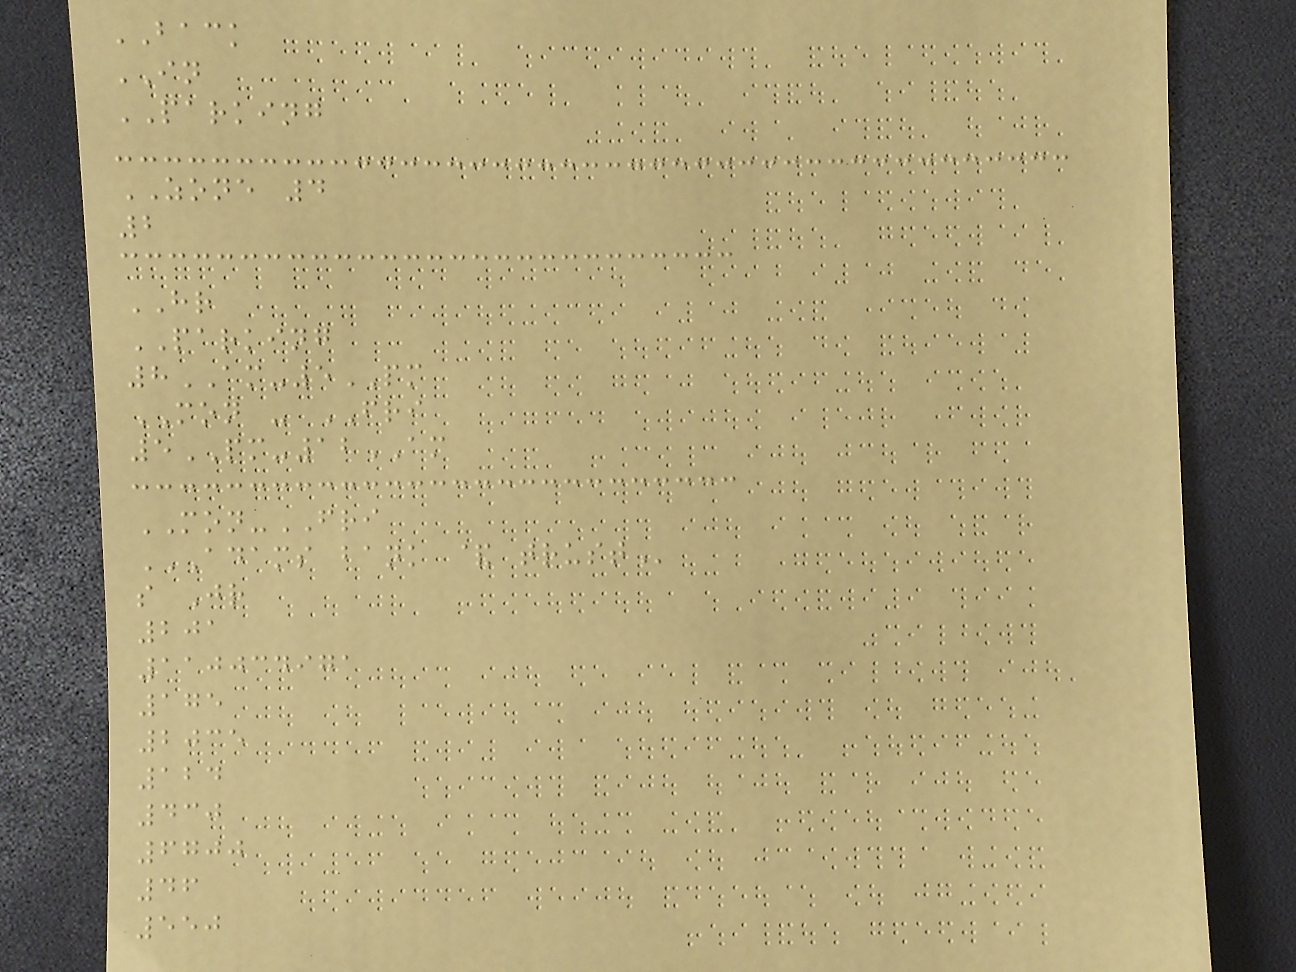BACK
IN
PARKING
ZONE 4
2
HR
PARKING
8AM-5PM
MON - FRI
5PM-12AM
MON-FRI
ADAMS BANK & TRUST
s Jr
201
110034971
175
2035
124
430
6700
46
550
